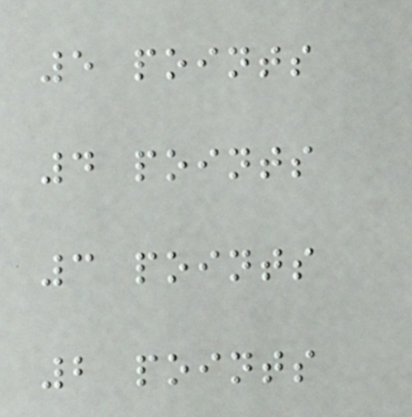5 points
4 points
3 points
2 points
